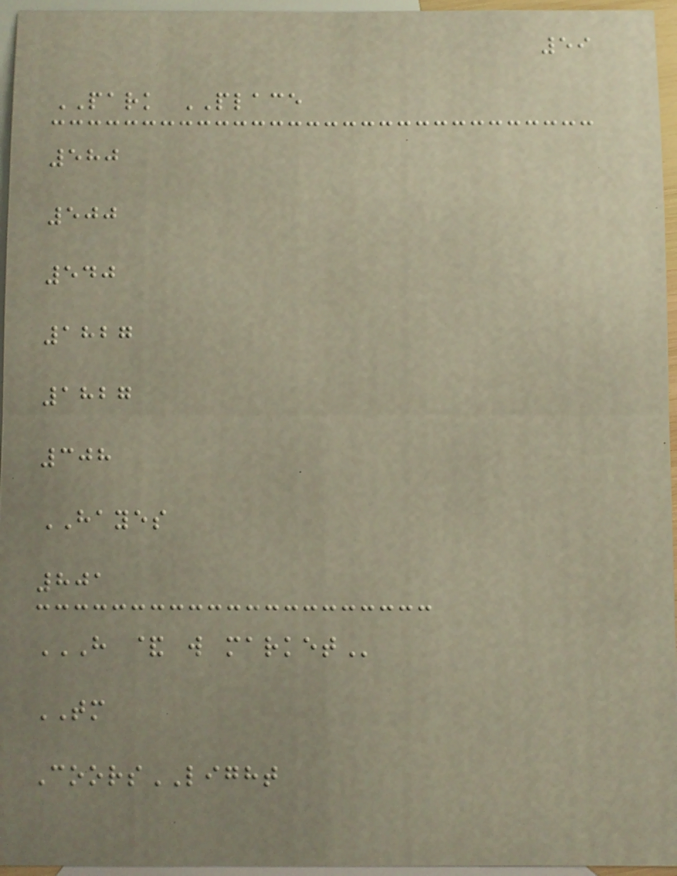59
PARK PLACE
580
500
540
1827
1827
308
HAYES
801
H & W MARKET
TM
CoorsLIGHT
